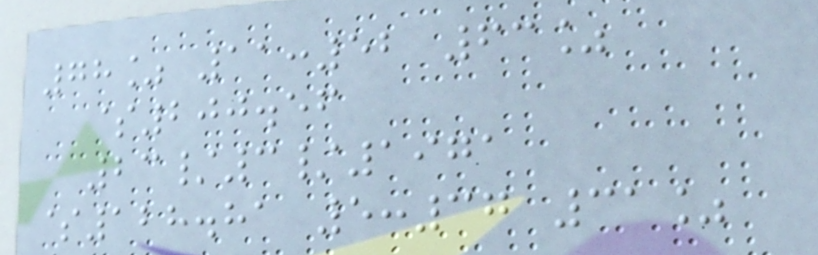78% 11:52 63%
$200.56
23/3/1971
$128.81 5:37 31%
